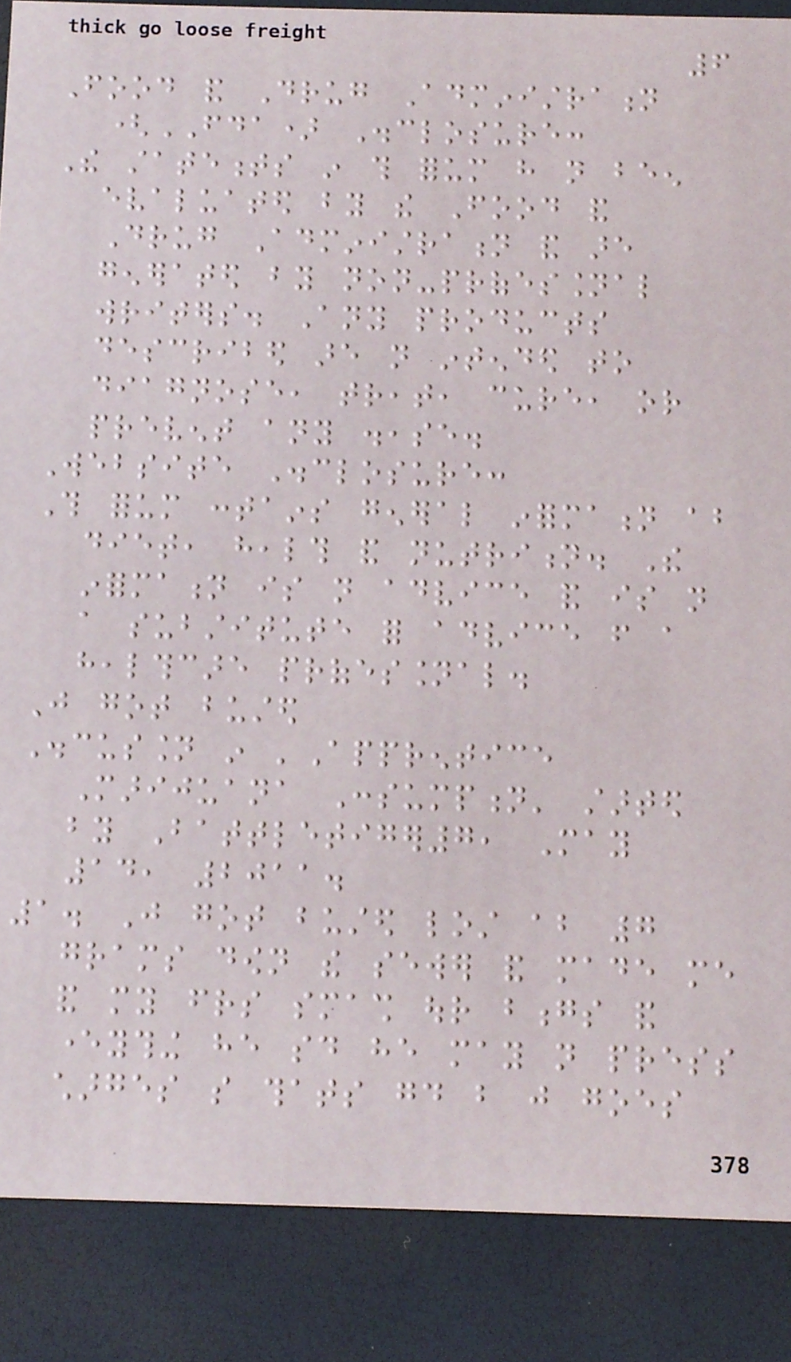6
Food and Drug Administration
(FDA) Disclosure:
The statements in this forum have not been
evaluated by the Food and
Drug Administration and are
generated by non-professional
writers. Any products
described are not intended to
diagnose, treat, cure, or
prevent any disease.
Website Disclosure:
This forum contains general information about
diet, health and nutrition. The
information is not advice and is not
a substitute for advice from a
healthcare professional.
Just got busted
Discussion in 'Apprentice
Marijuana Consumption' started
by Battletiger7, May
14, 2011.
1. Just got busted lost about 7
grams down the sewer and made me
and my friends smash our bongs and
everything he said he may not press
charges so thats good but just goes
